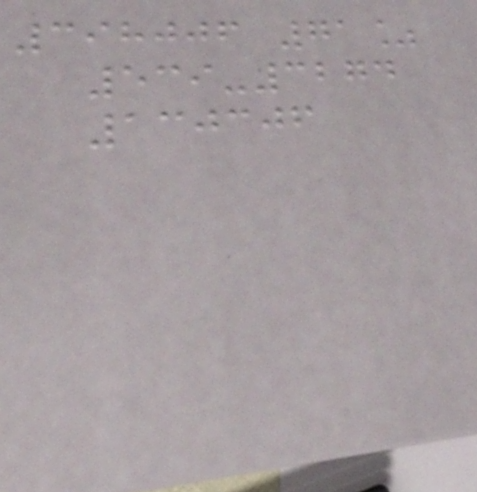398006 71%
539-3274
130306
